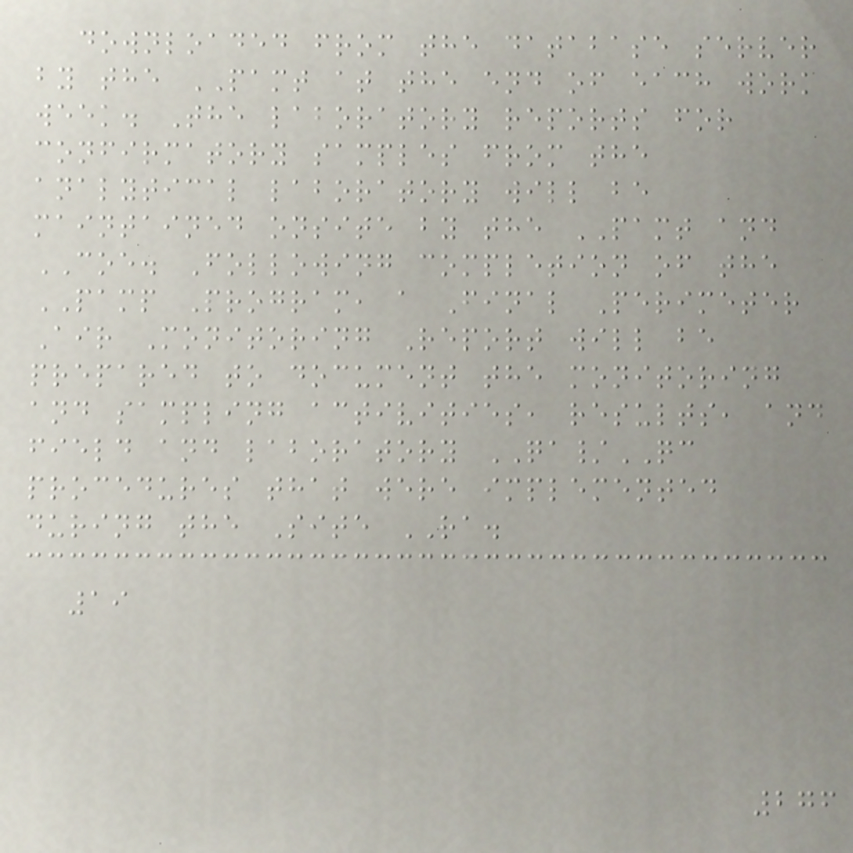downloaded from the database server
by the PAMT at the end of each work
week. The laboratory reports for
confirmatory samples from the
analytical laboratory will be
maintained onsite by the PAMT and
COE. Following completion of the
PAMP Program, a Final Perimeter
Air Monitoring Report will be
prepared to document the monitoring
and sampling activities, results, and
field and laboratory QA/QC
procedures that were implemented
during the Site RA.
19
276
